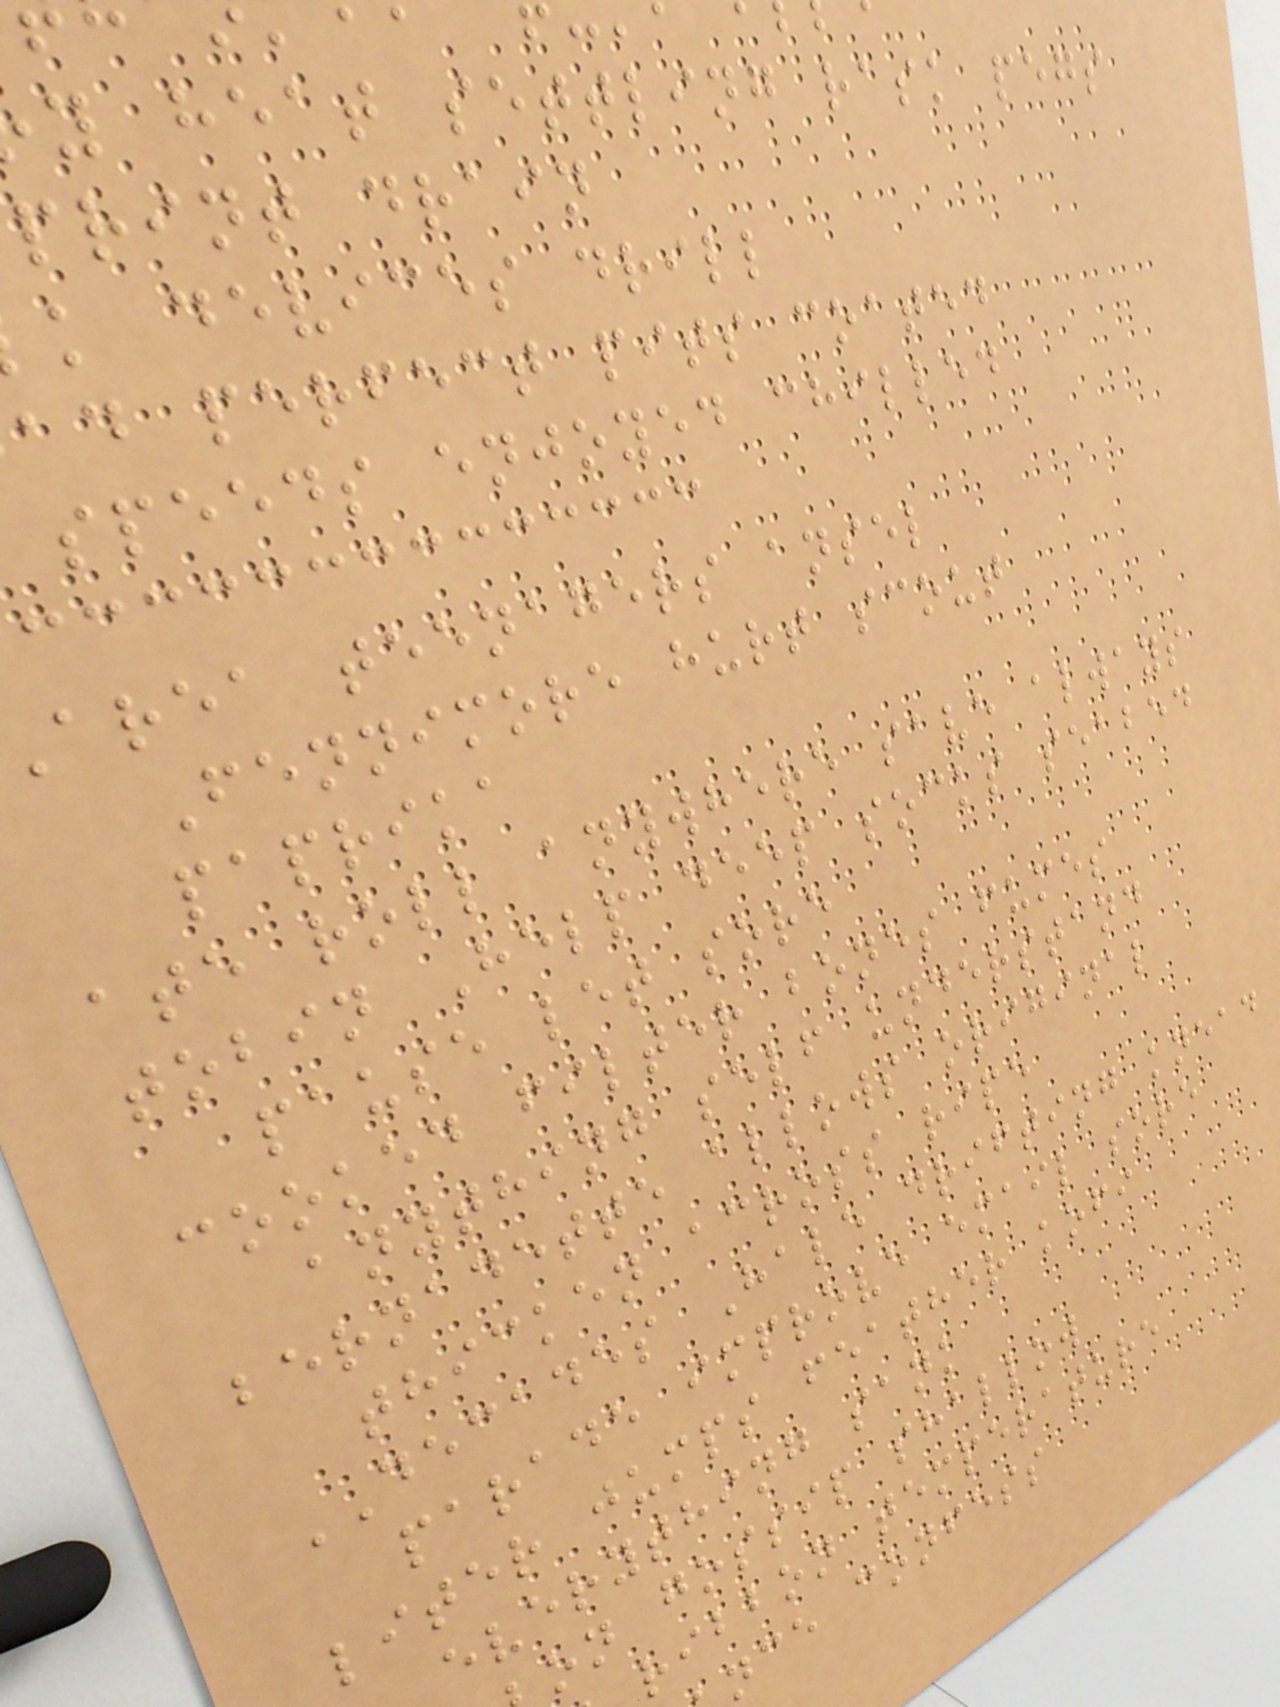y heat settling rask pegs
print drain
k devices drill
ad perfect pits coated
speeds enjoyed chilled
area teenagers ansel
Fennimore hurt scout
paprika
ate roll anywhere save always
tobin Help deep socks seabed
pause let sore
cooked filter bones fumes
anything self understand
bernadette allows original
thicken across ripe
DECADES Hale drifting knead
parade improve email sore
liter jumps feather kofi
everything sank
on gossip shallow
ribbon temperature
nce confess
